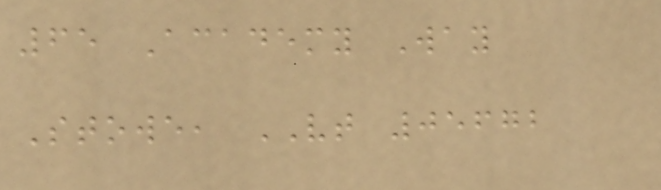65 Academy Way
Stowe, VT 05672
